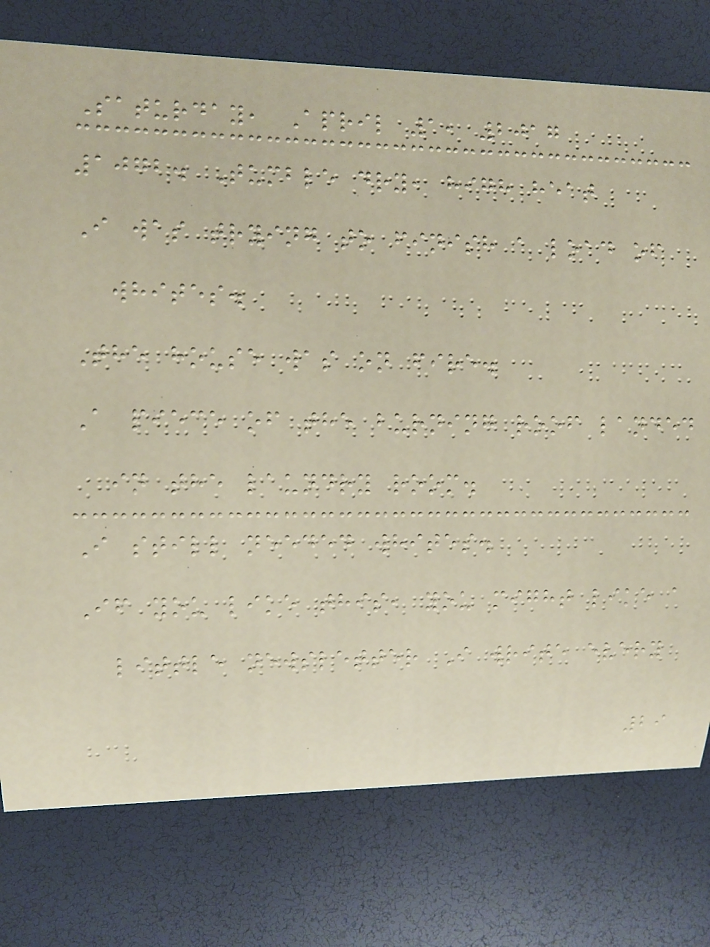Saturday, April 1, 2017
1072. Tumble dry, high heat
I was trying to finish a load of
whites.
The house was on fire.
A piece of the burning roof landed
in the laundry room.
I still needed whites.
If you like this, you might like a
little newsletter I write every
29
